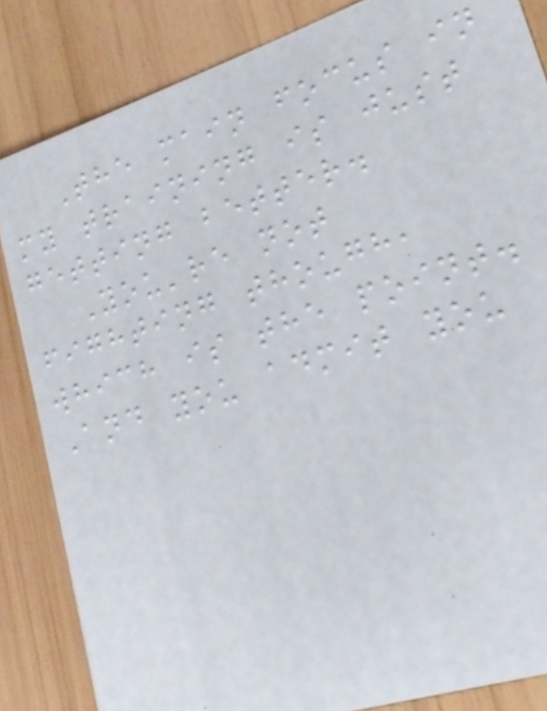The main focus in
my training is just
getting better.
You're not
fighting though,
which is the point.
And you admit you
